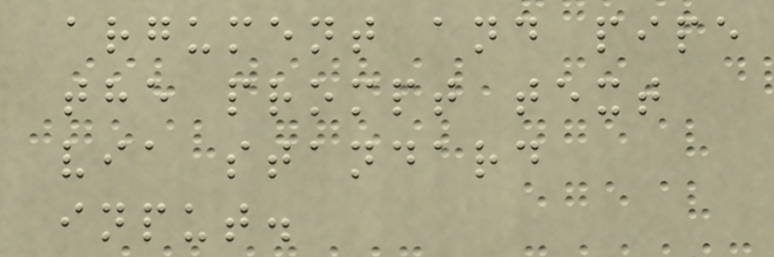argument and pipe
the prompt text
via standard
input.
